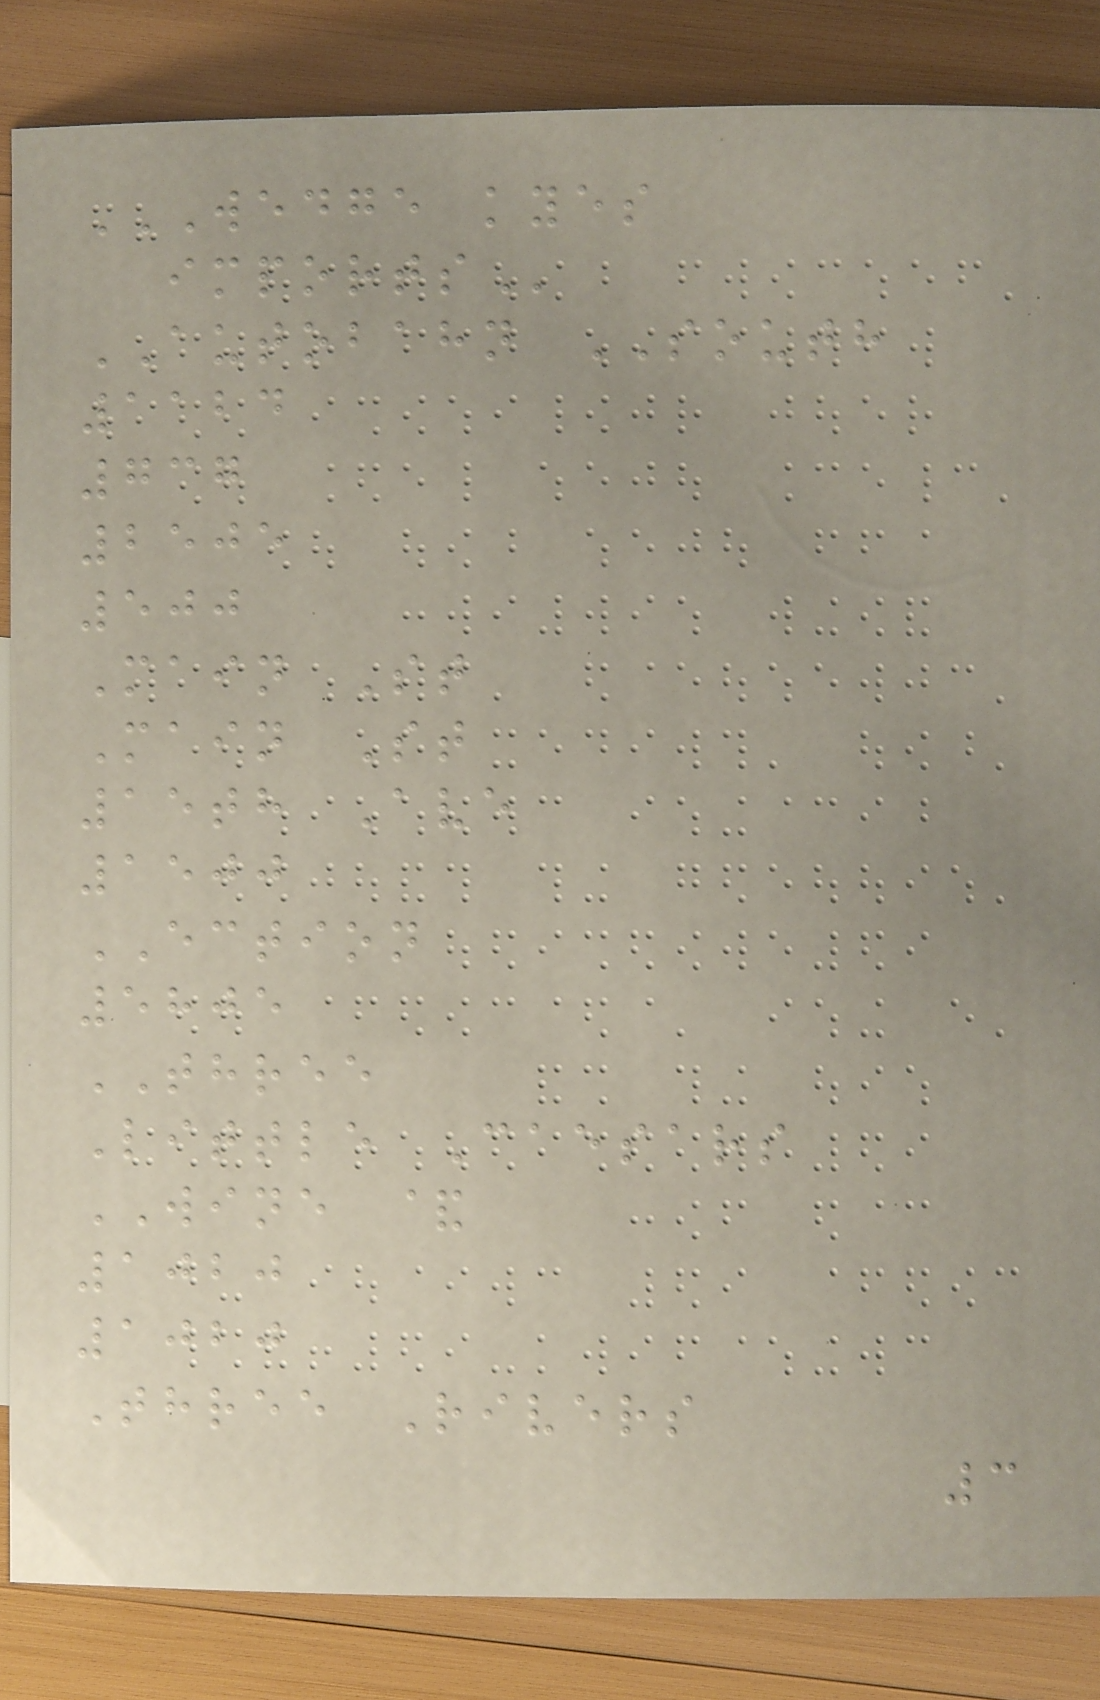WEDGE KYES
IMPORTS
AUTOBAHN SOUTH
1124
737
2505
500
Main St
Main St
15th Ave
1500
ECTION
5805
THREE
Little Caesars
WINE &
1020
1020
Three Rivers
3
